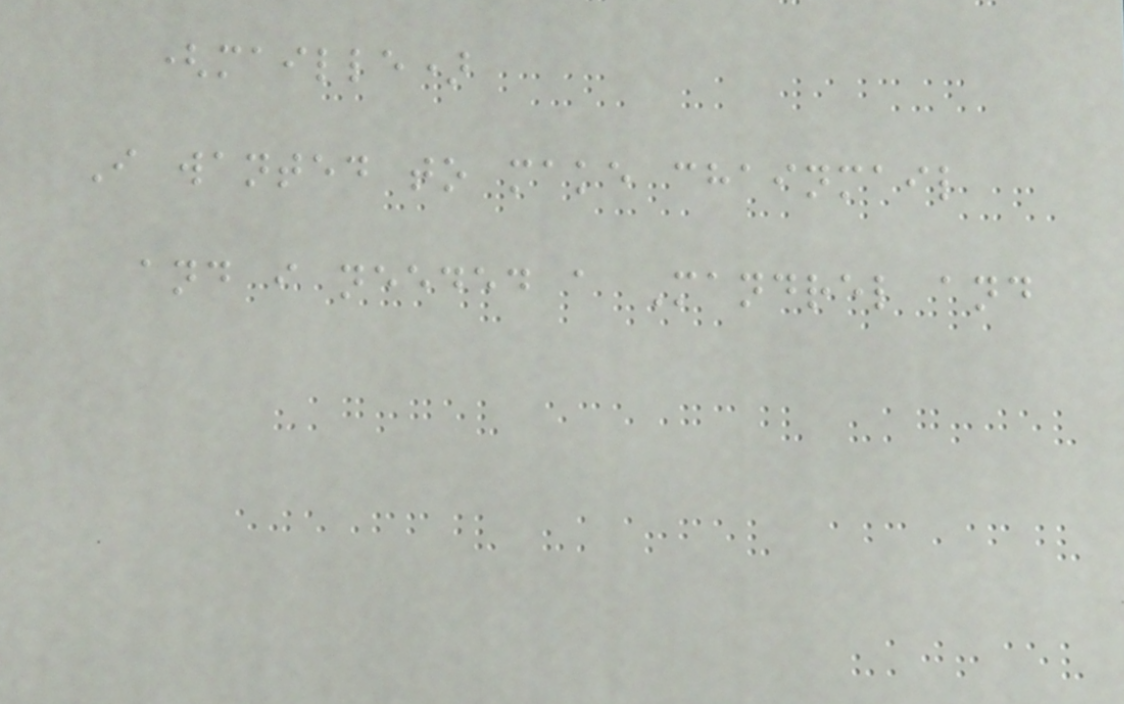(maille)
I wanted to make chainmail
and i needed a Mandrel and
